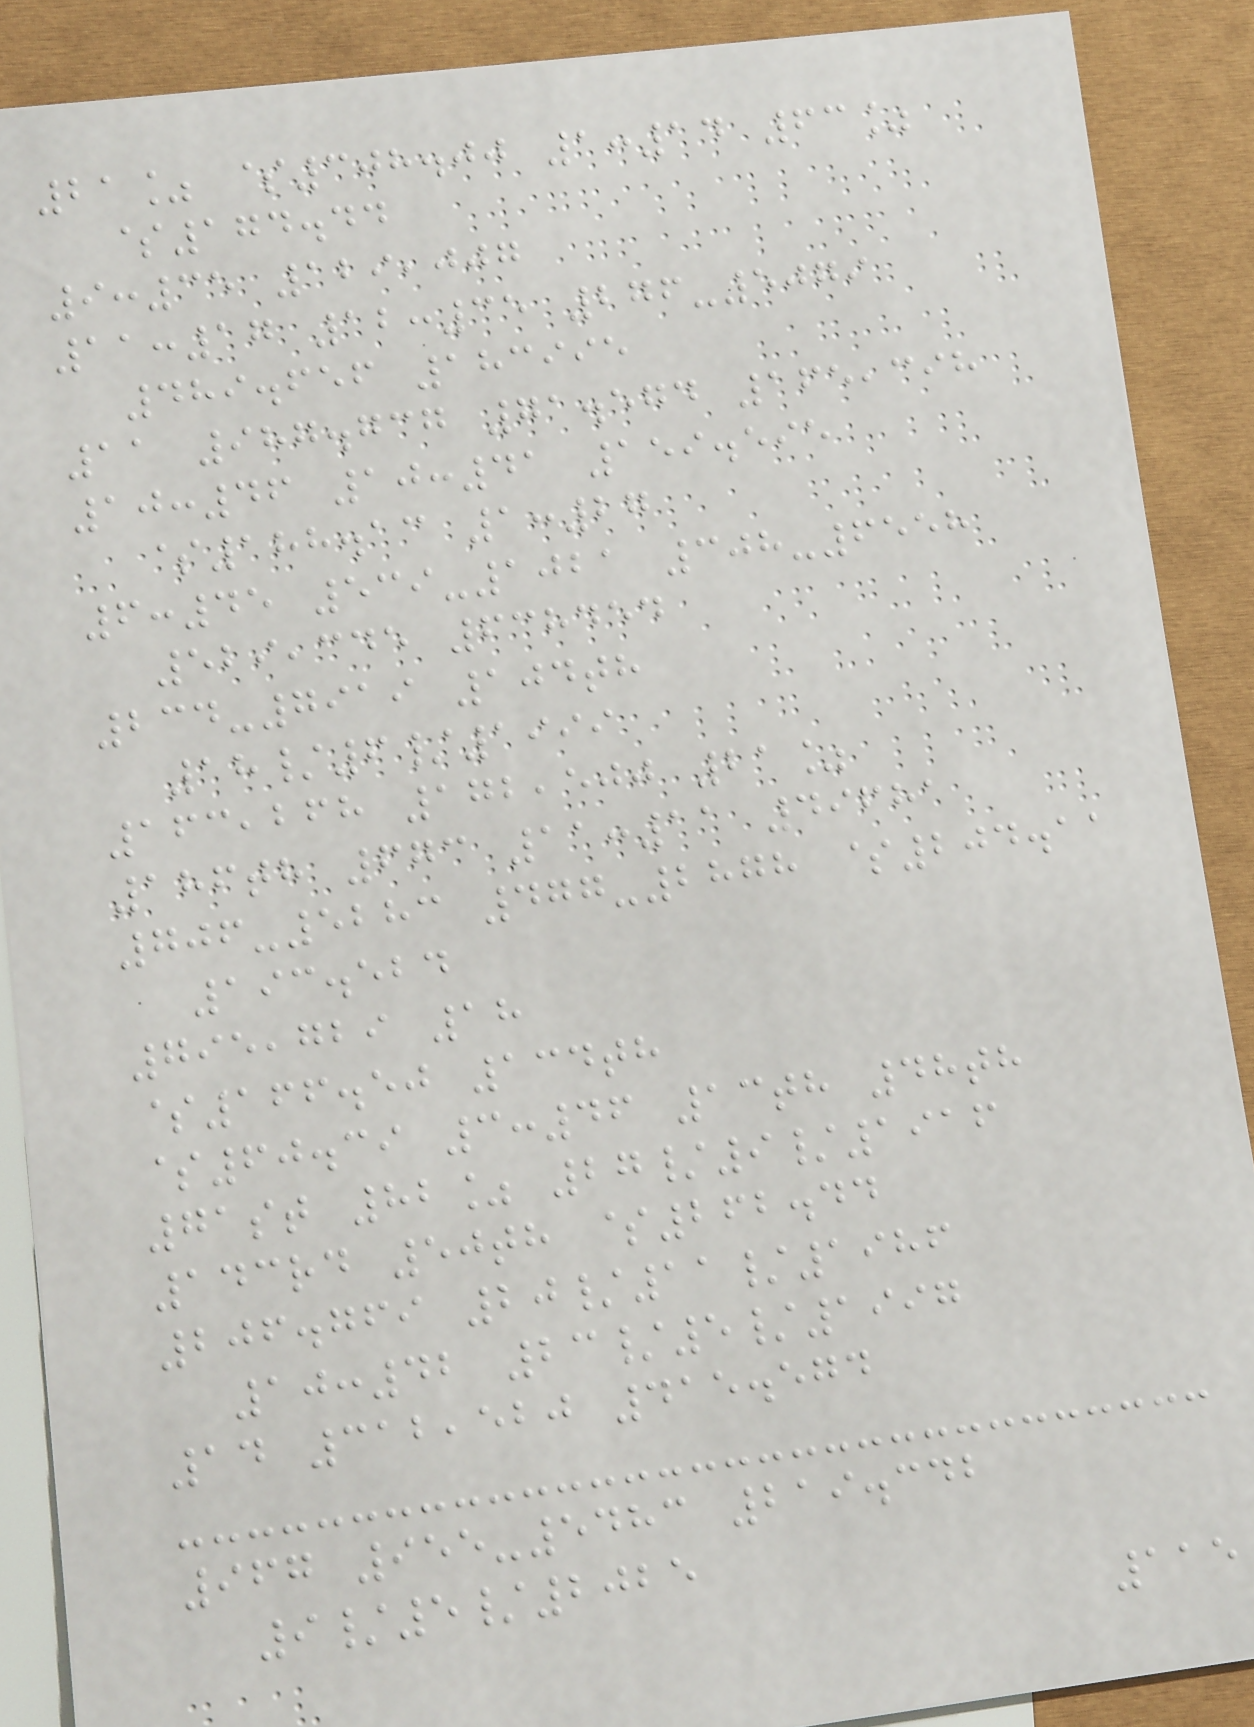21% $308.00 1:14 63%
$174.44
9:35 129,007
11:17 12:35 276-5079
489.656 183995
11 987.737 71.574 165,398
10:46 10:41 159.595
$188.13 1:27
6:45 539-1021 308-6558
529,345 638454
234-7919 104th
18/6/1999
163,268 172,500 21%
186th 673 11:11 49681
706-5283 477-2878 $204.11
193.524
795,729 18
$166.50 134th
$60.39 3:46 13th 48th
71st 82% 27/9/1916
143rd 50th $262.44
206.769 20/11/1986
10:42 23/5/1997
14 312,520 415.574
967 955-5483 219.342
9/5/2025
115
